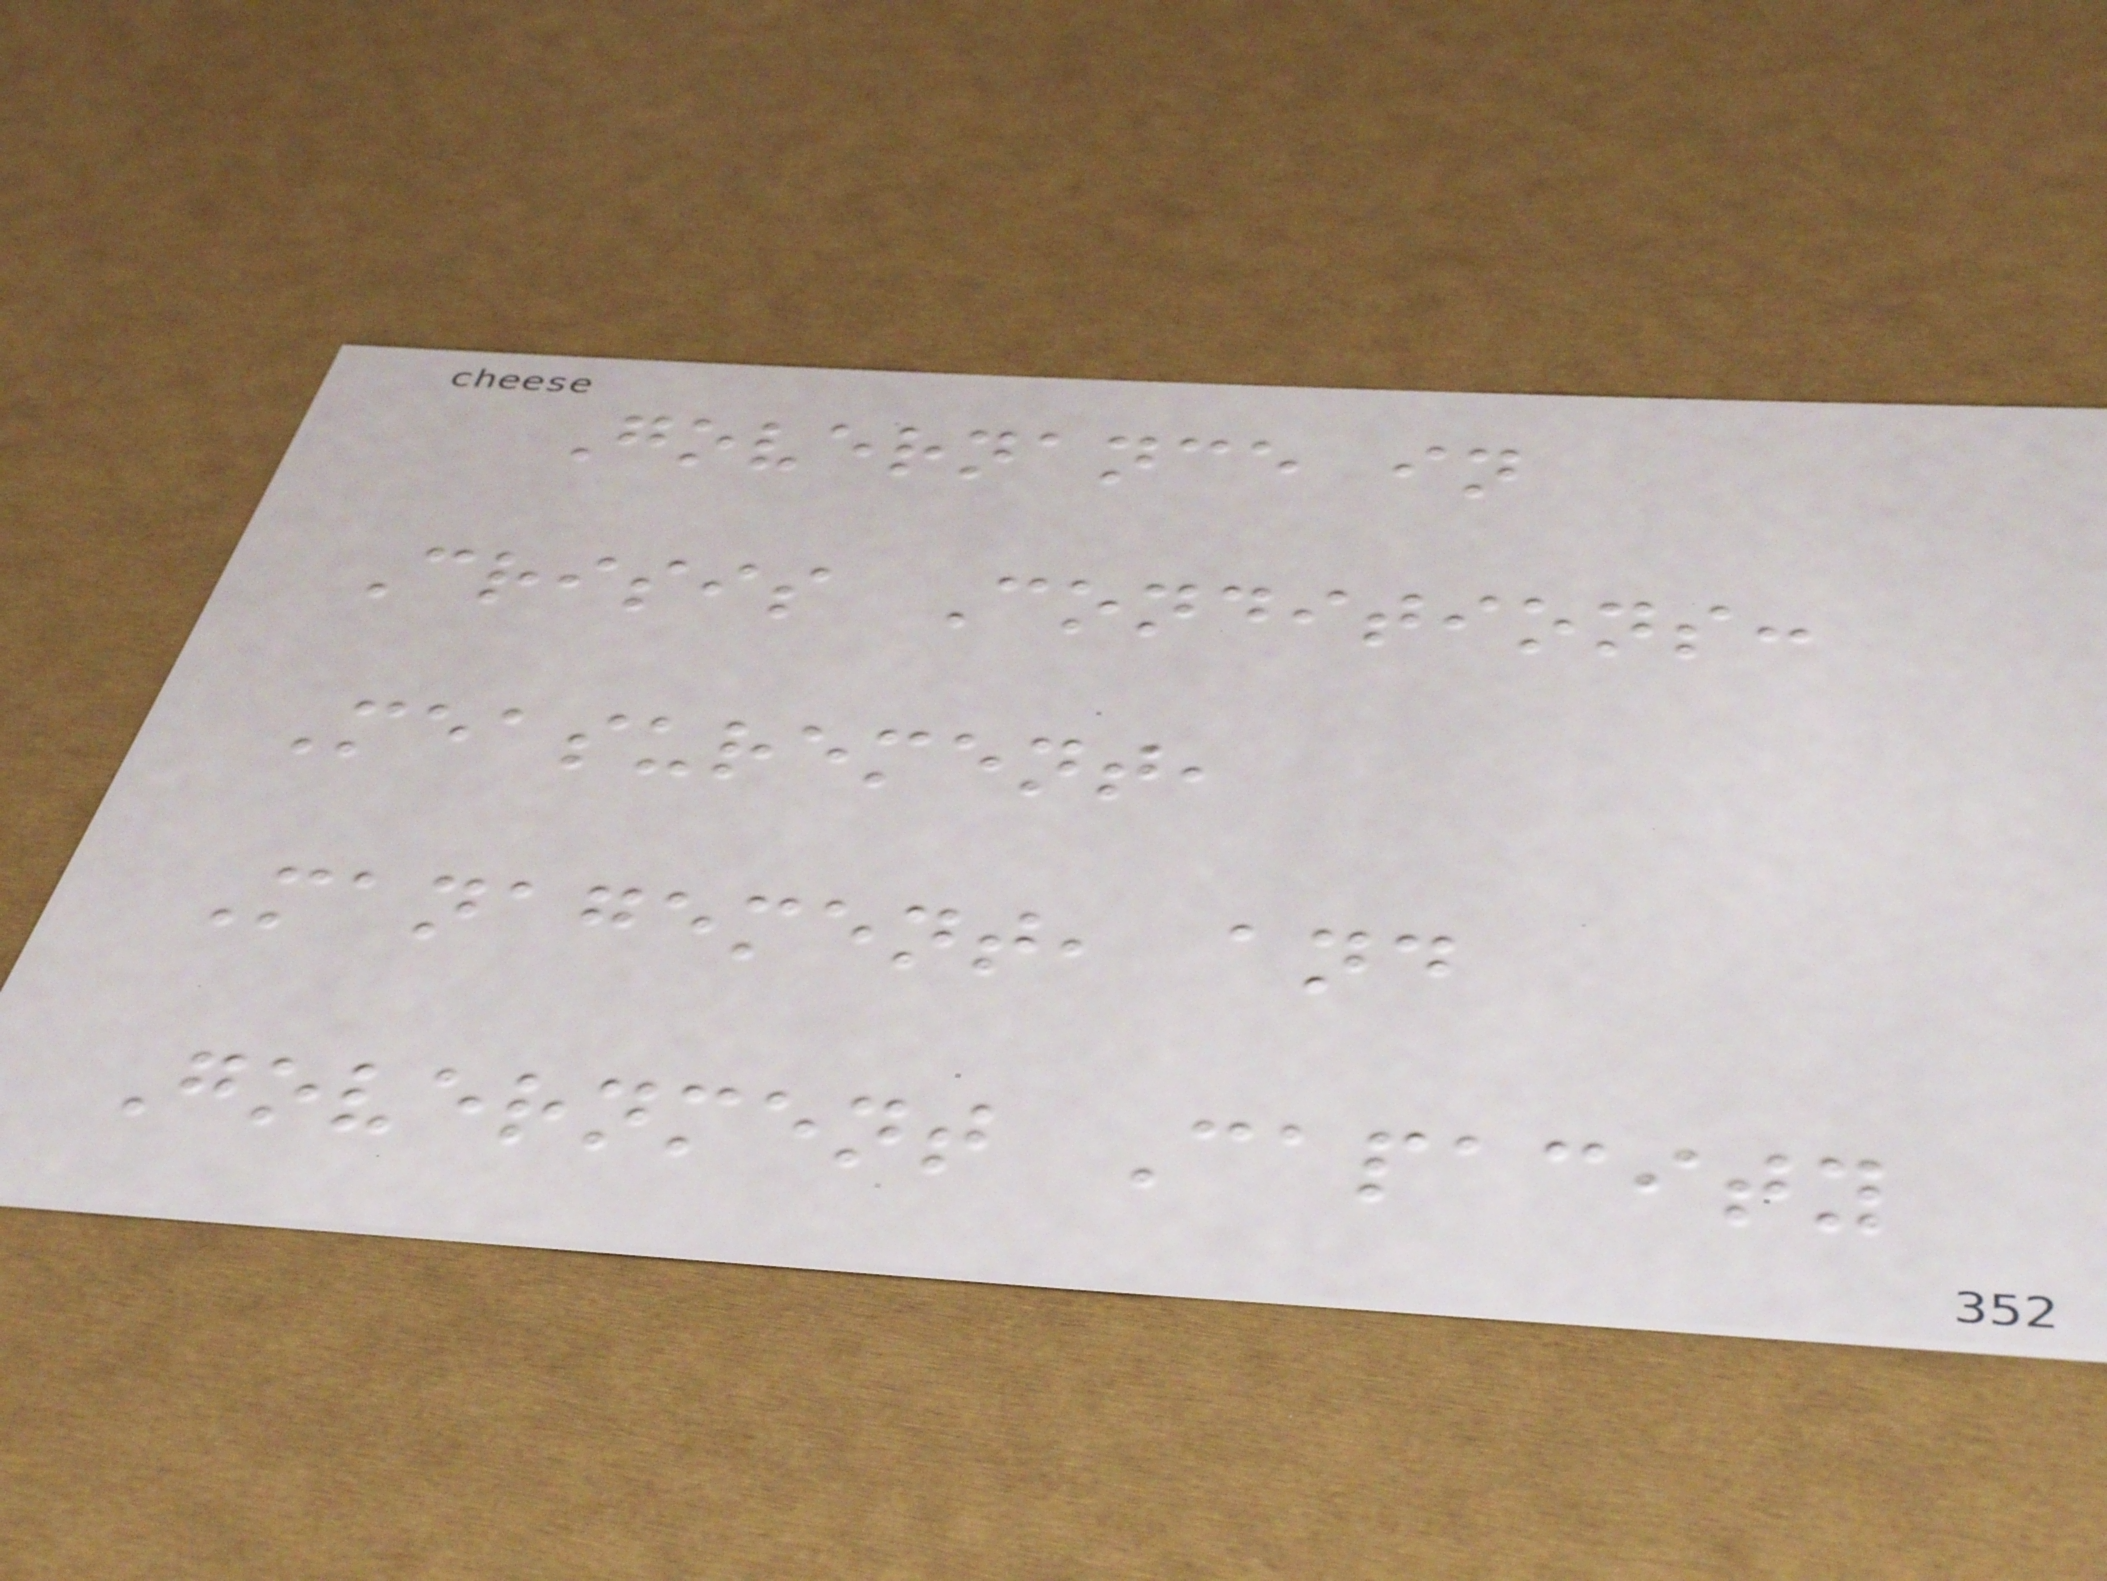Governance in
Crisis Conditions:
Measurement,
Management, and
Government Capacity
